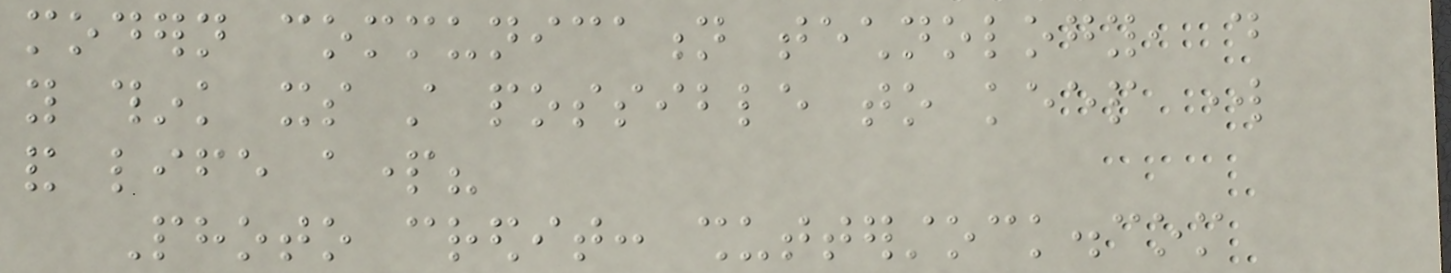modern communication technology, do
you think its still possible to keep work
and life apart?
Photo credit: shutterstock.com
